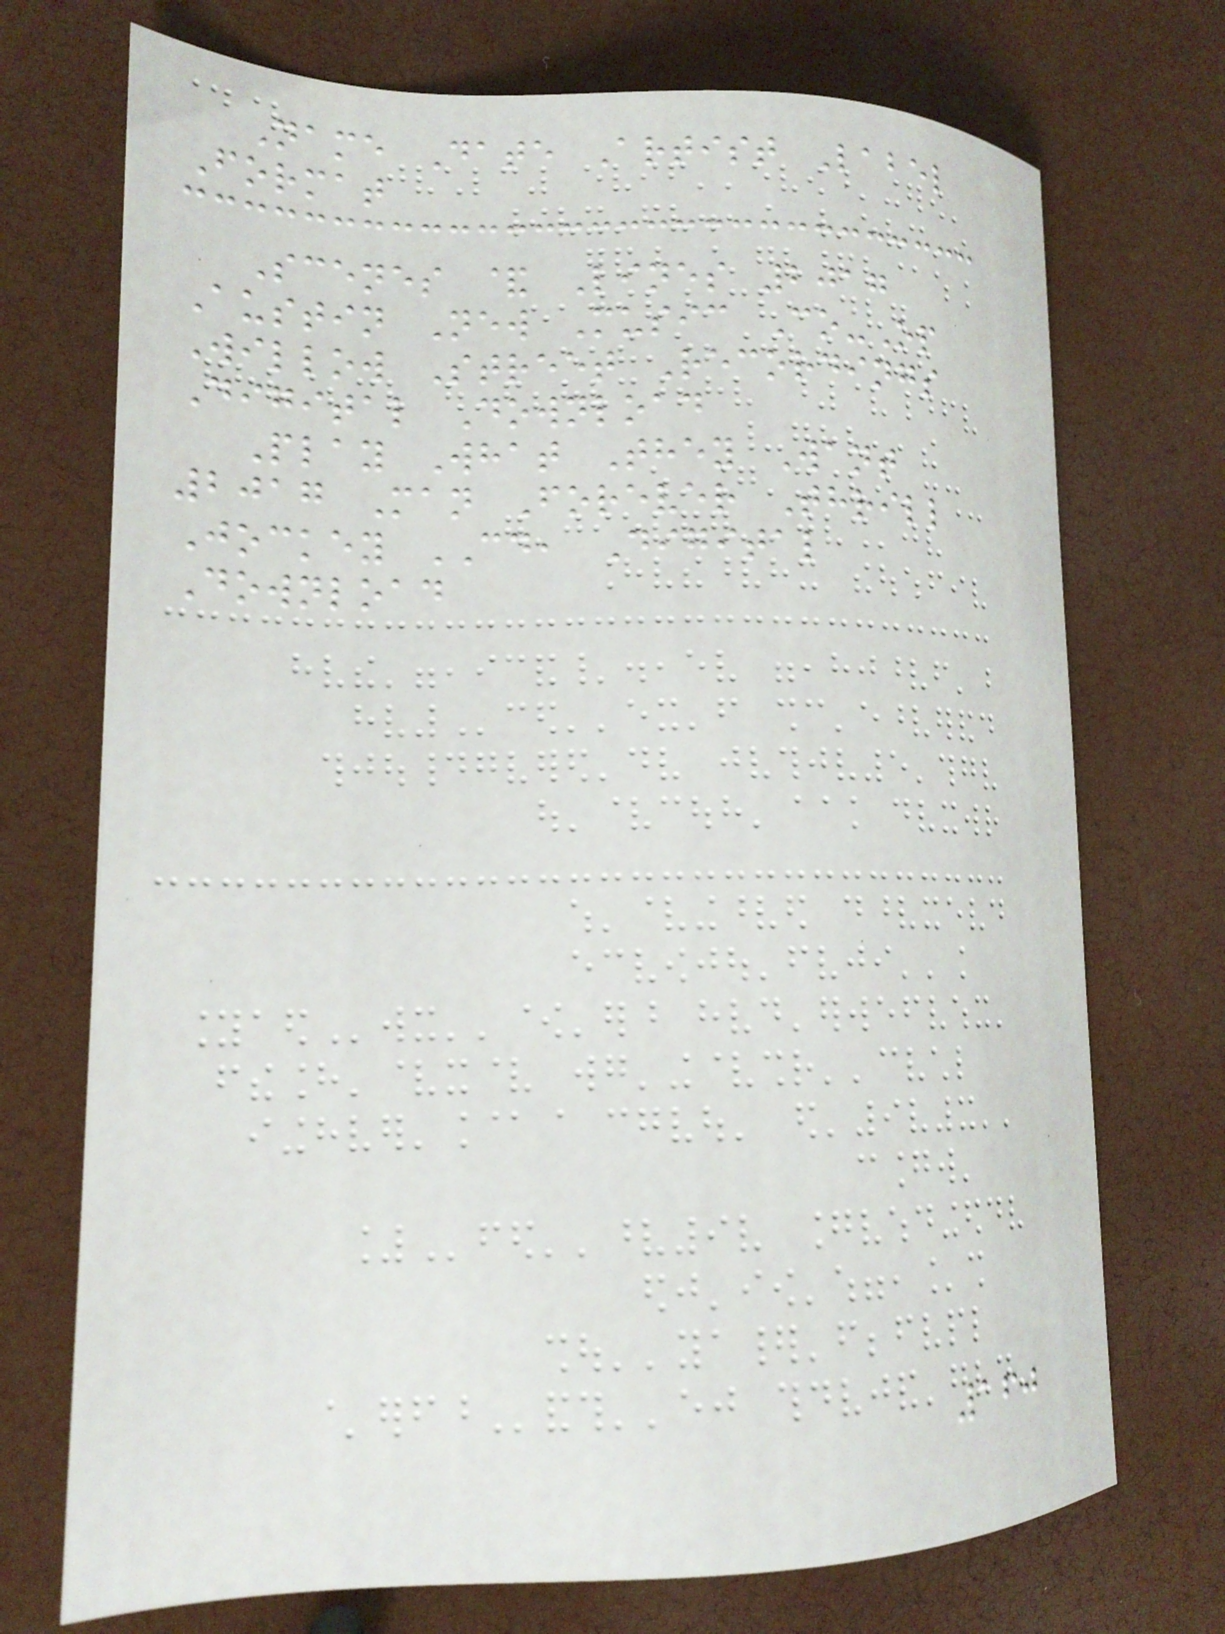Name Date Artist Label
Format
Scenes & Lines 2017
Austin New Music Co-Op
Willow Street Recordings
Digital Download
Play What They Want
2017 Man Forever Thrill
Jockey CD, Digital
Download
160
